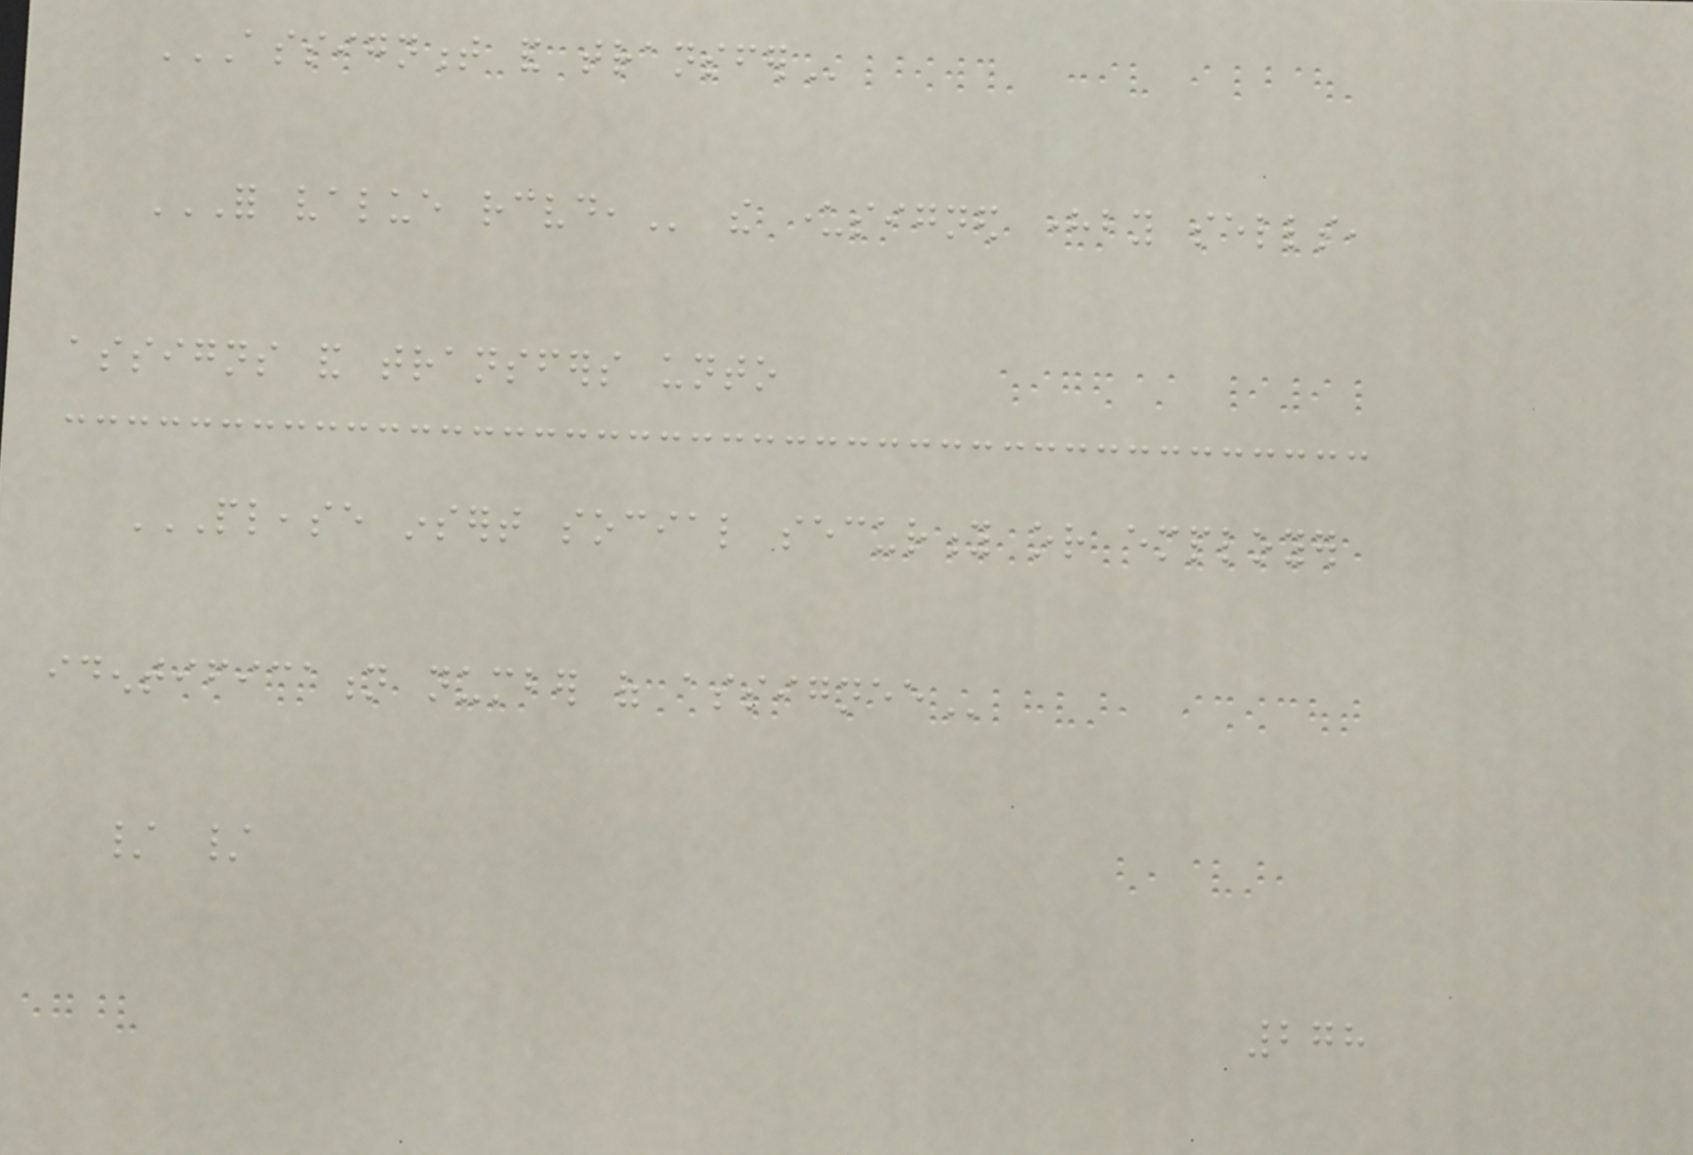ASSIGNMENT AND TRANSFER
FOR VALUE RECEIVED, the undersigned hereby sells,
assigns and transfers unto
PLEASE INSERT SOCIAL SECURITY OR EMPLOYER
IDENTIFICATION NUMBER OF ASSIGNEE
/ /
278
